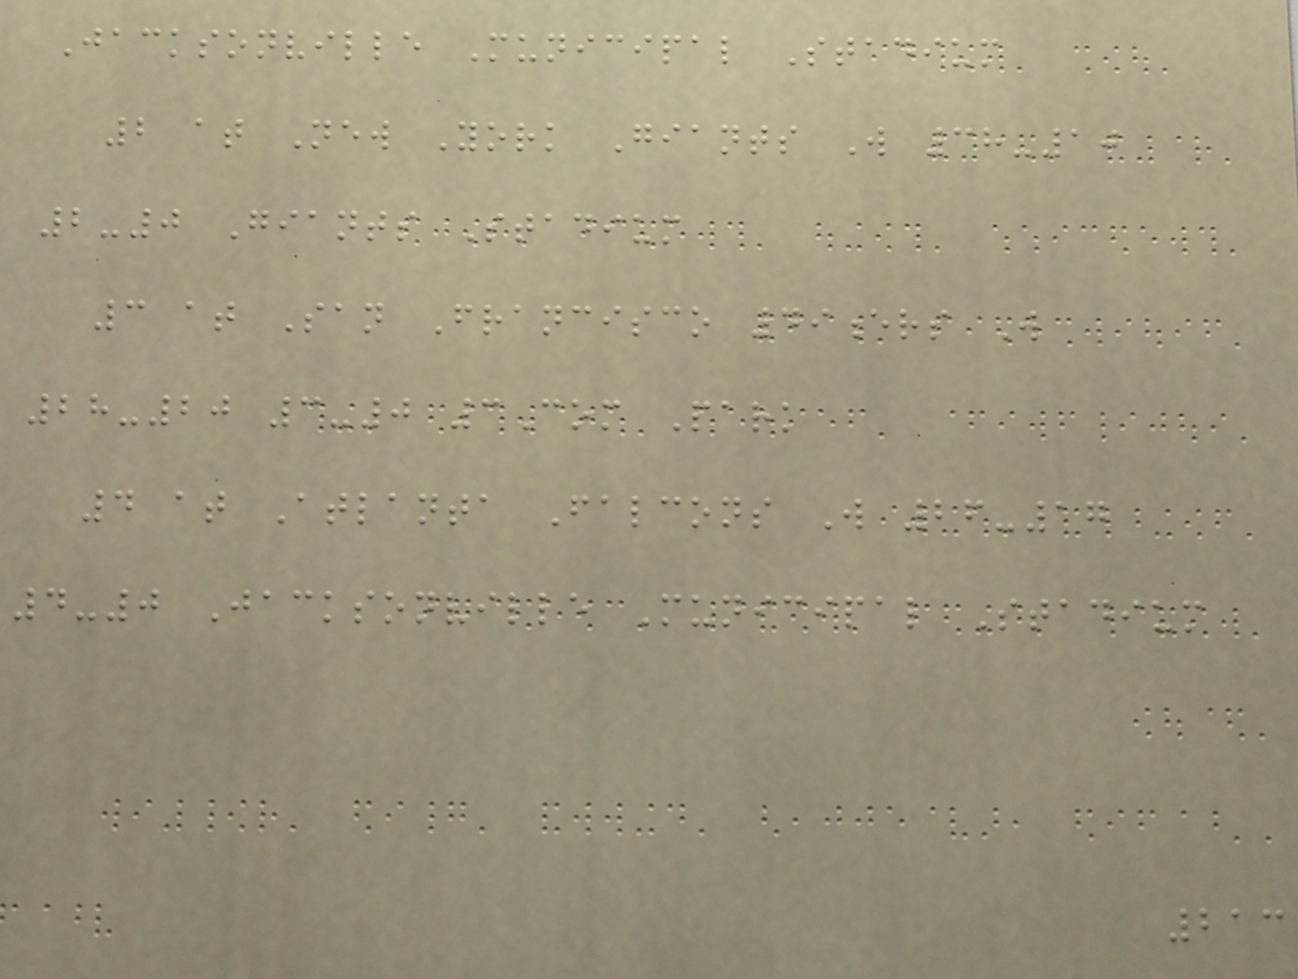Jacksonville Municipal Stadium
2 at New York Giants W 38-10
2-0 Giants Stadium
3 at San Francisco 49ers W
28-20 3-0 3Com Park
4 at Atlanta Falcons W 26-17
4-0 Jacksonville Municipal Stadium
213
